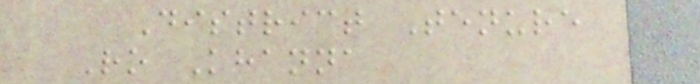District Tenure
Ro Khanna
